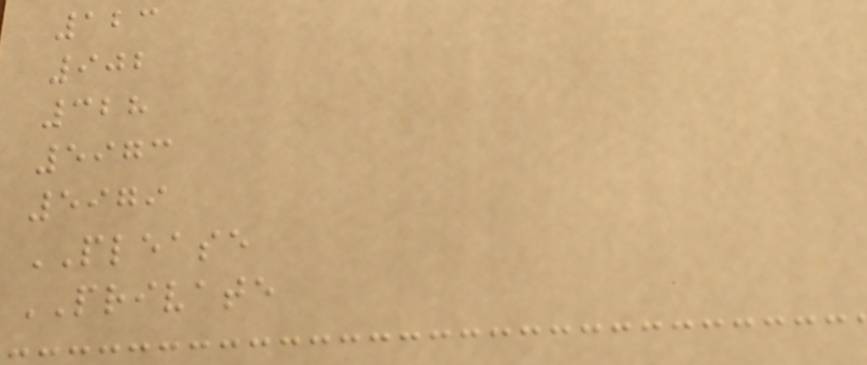123
902
328
5973
5979
PLEASE
PRIVATE
